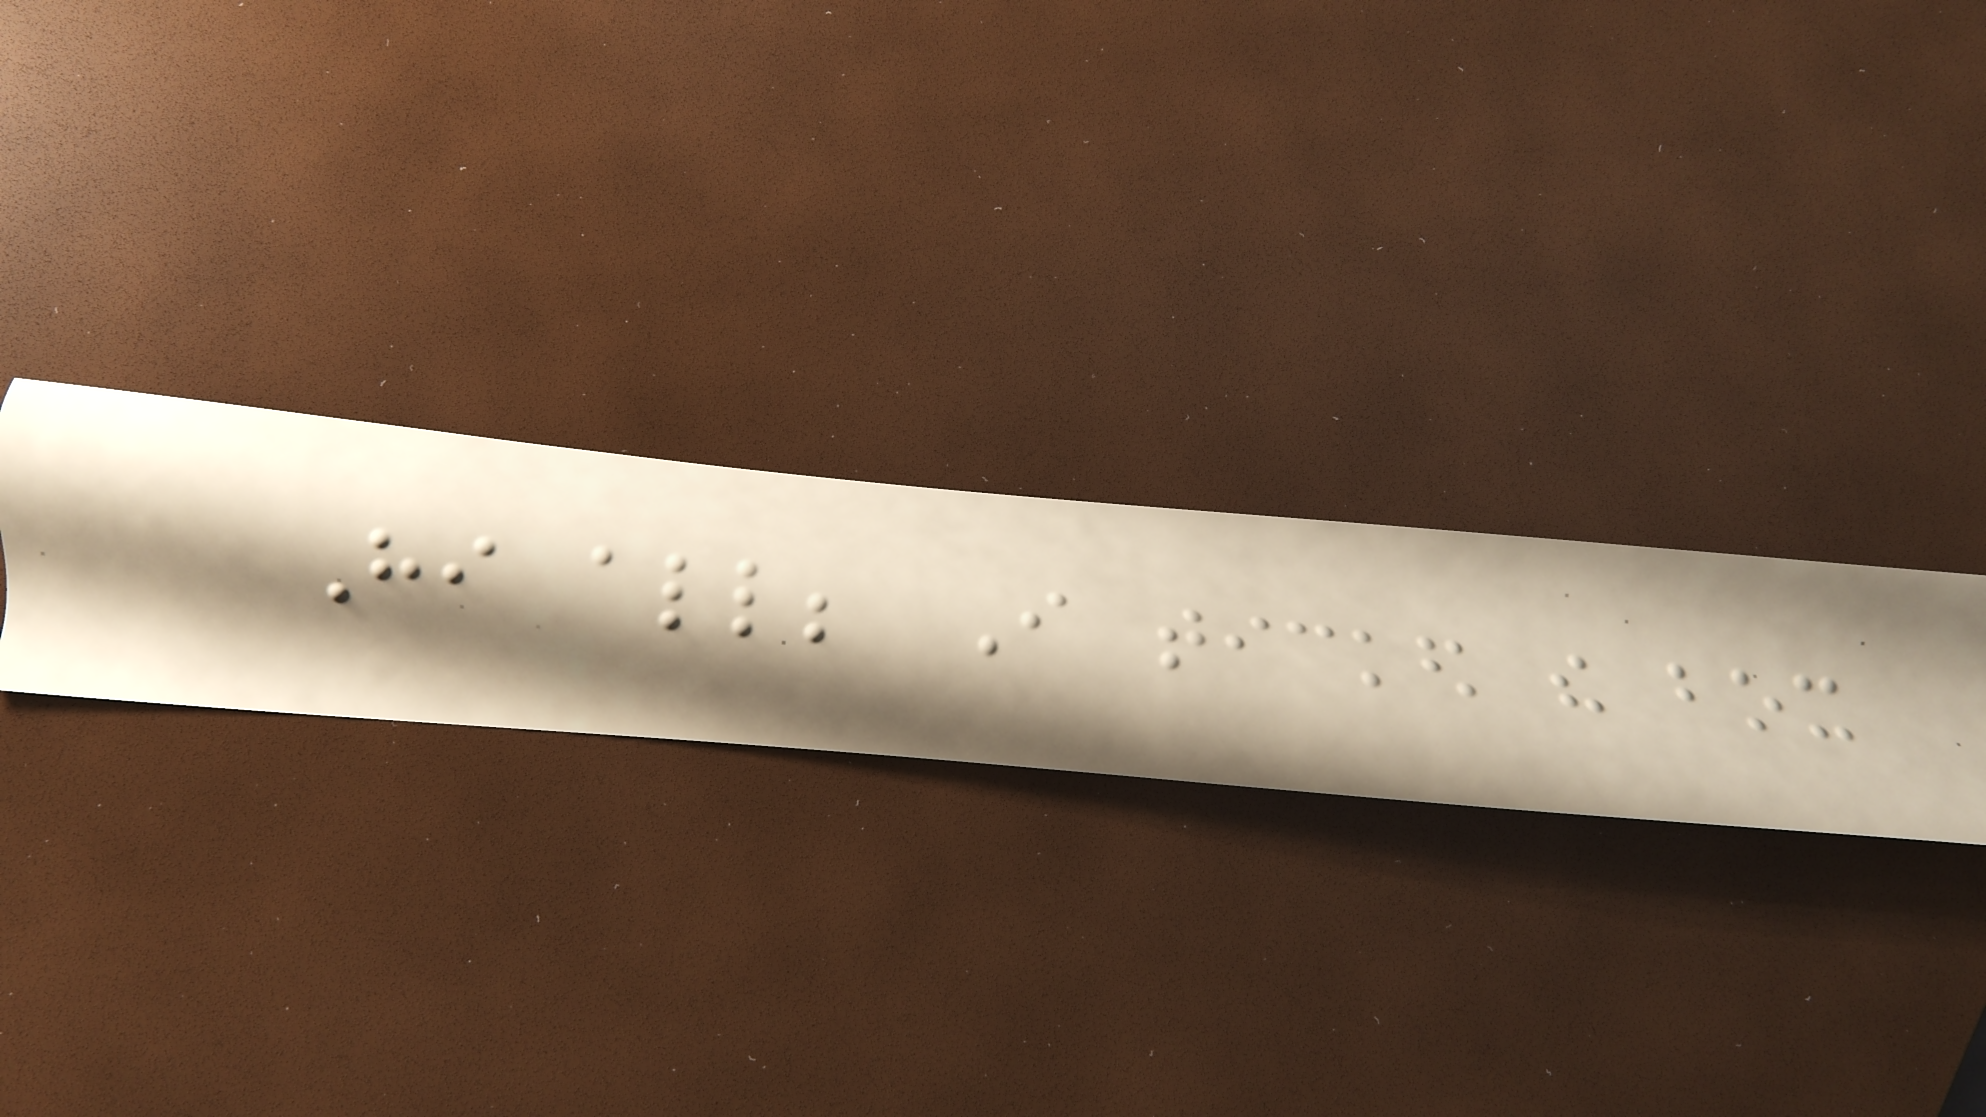Hi all; I ticked the box
